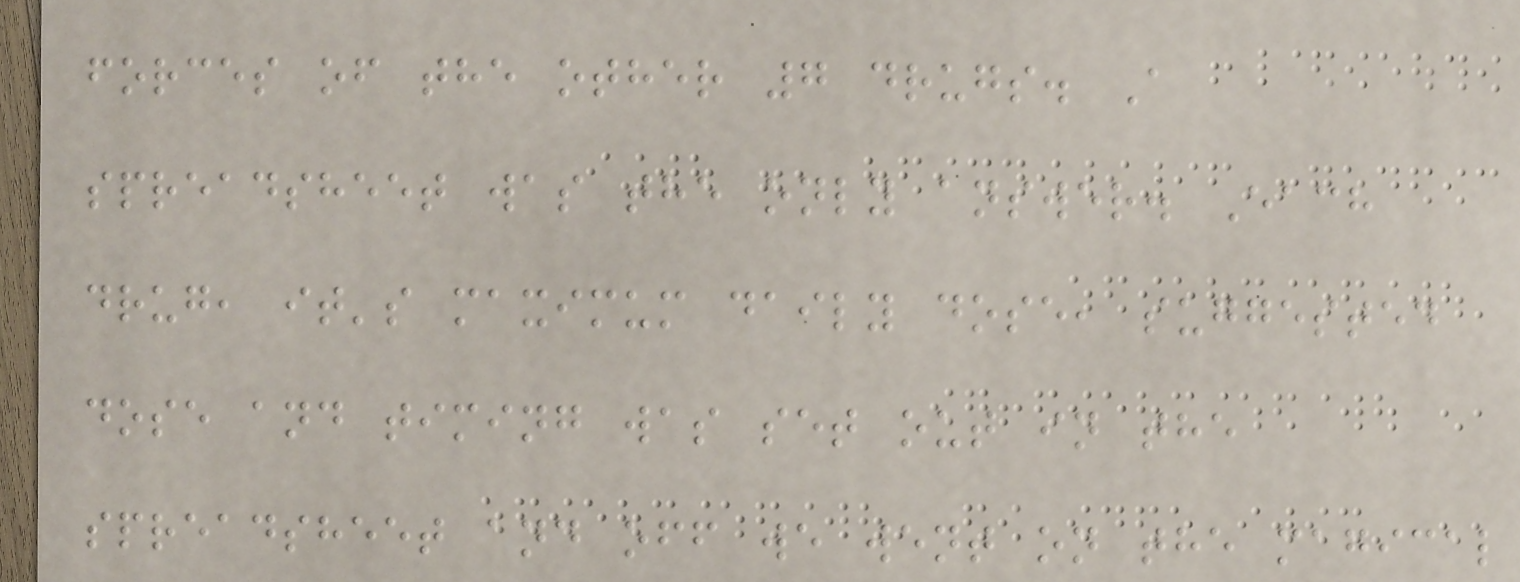forces of the other 7 drugs. A
spreadsheet was the only answer. Each
drug, it's maximum daily dose, suggested
dose and timing was set out in the
spreadsheet and off we went on the magical
